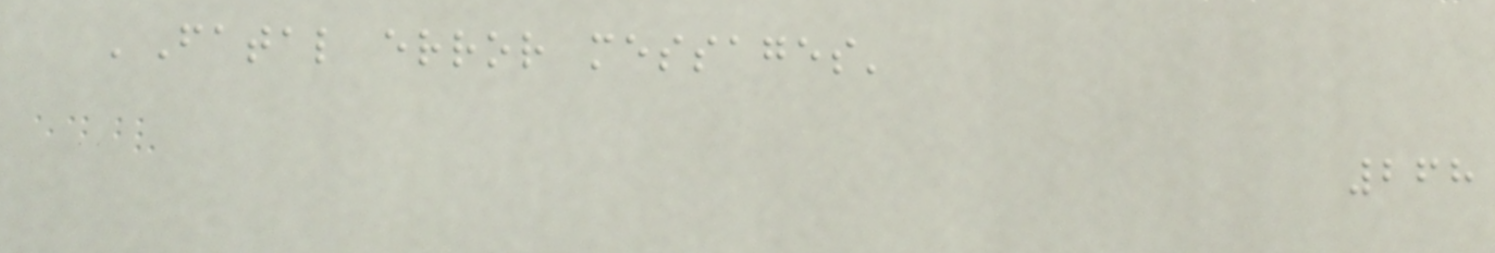'Fatal error messages'
268
